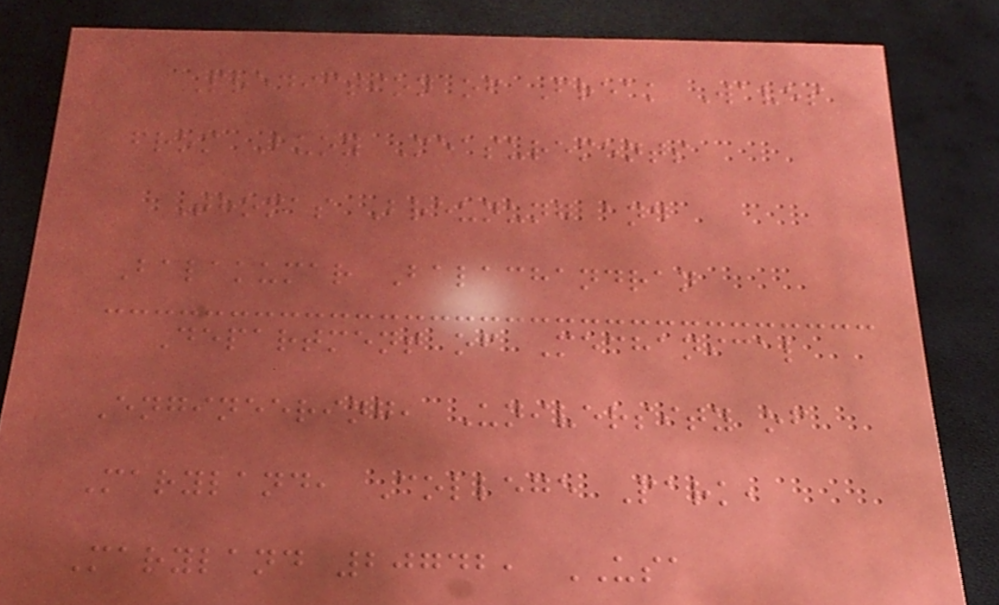Prediction of Freak Waves
from Buoy Measurements
Thomas Breunung and
Balakumar Balachandran
Department of Mechanical
Engineering, University of
Maryland, College Park,
Maryland 20742, USA
